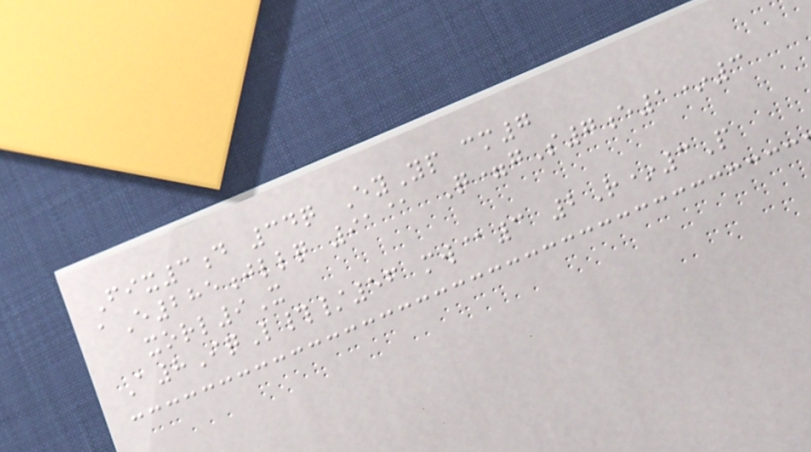Fix3d 34q EyYp cm7
aE285jllq 91@ Q=gS7e1*3
xorl9X
A8IqL#/56 mw@3 2R*3P
